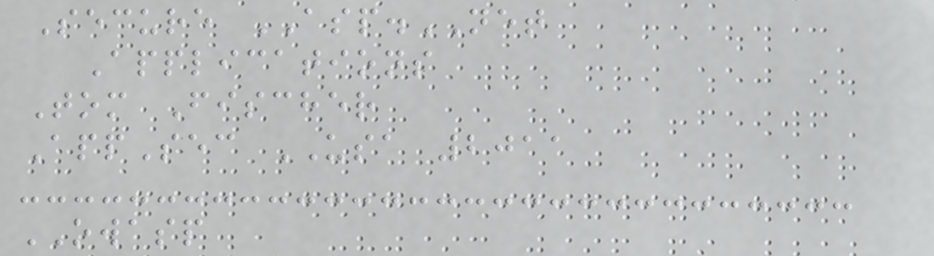Secure ASP.NET
Applications
Tom Fischer
AppSec USA 2011
OWASP
